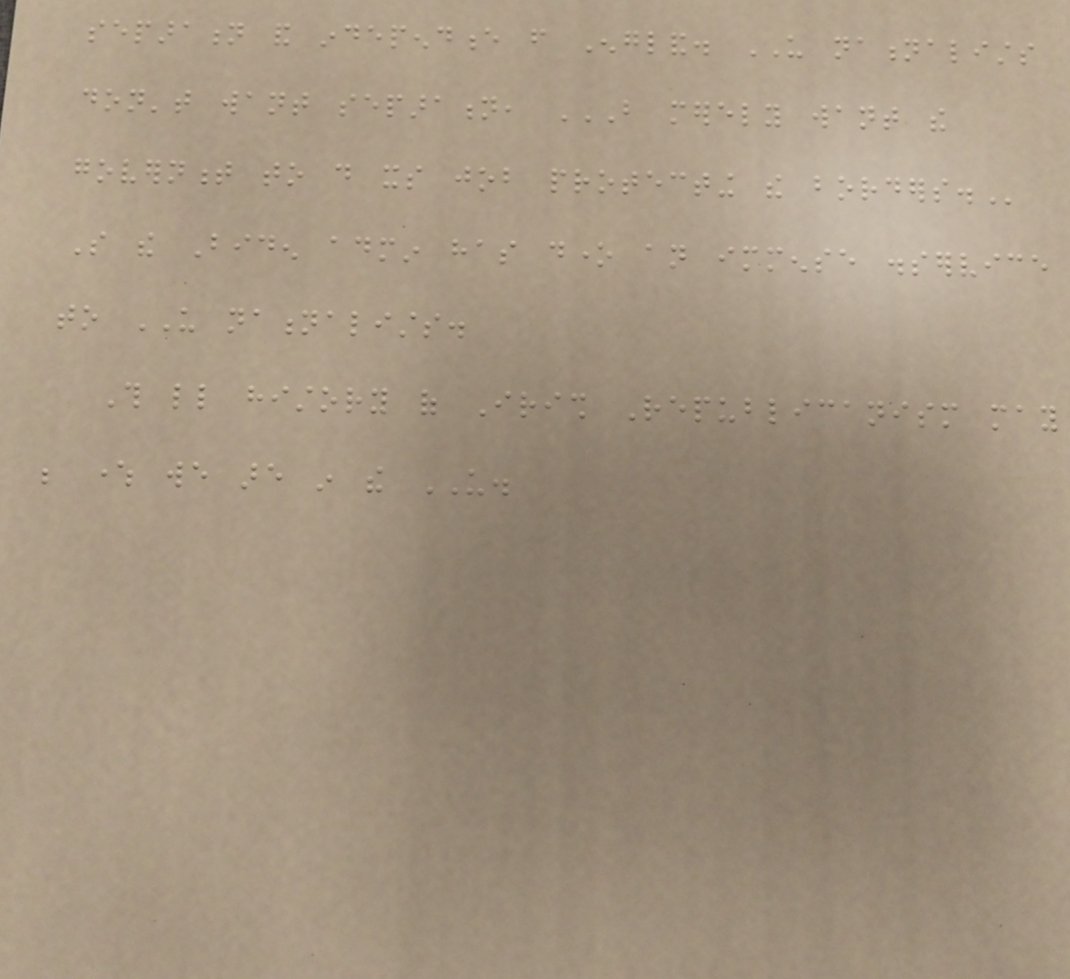separation and independence from England. US nationalists
don't want separation, BUT MERELY WANT THE
GOVERNMENT TO DO ITS JOB PROTECTING THE BORDERS.
So the Biden admin has done an immense disservice
to US nationalists.
This little history of Irish Republicanism may
be where we are in the US.
